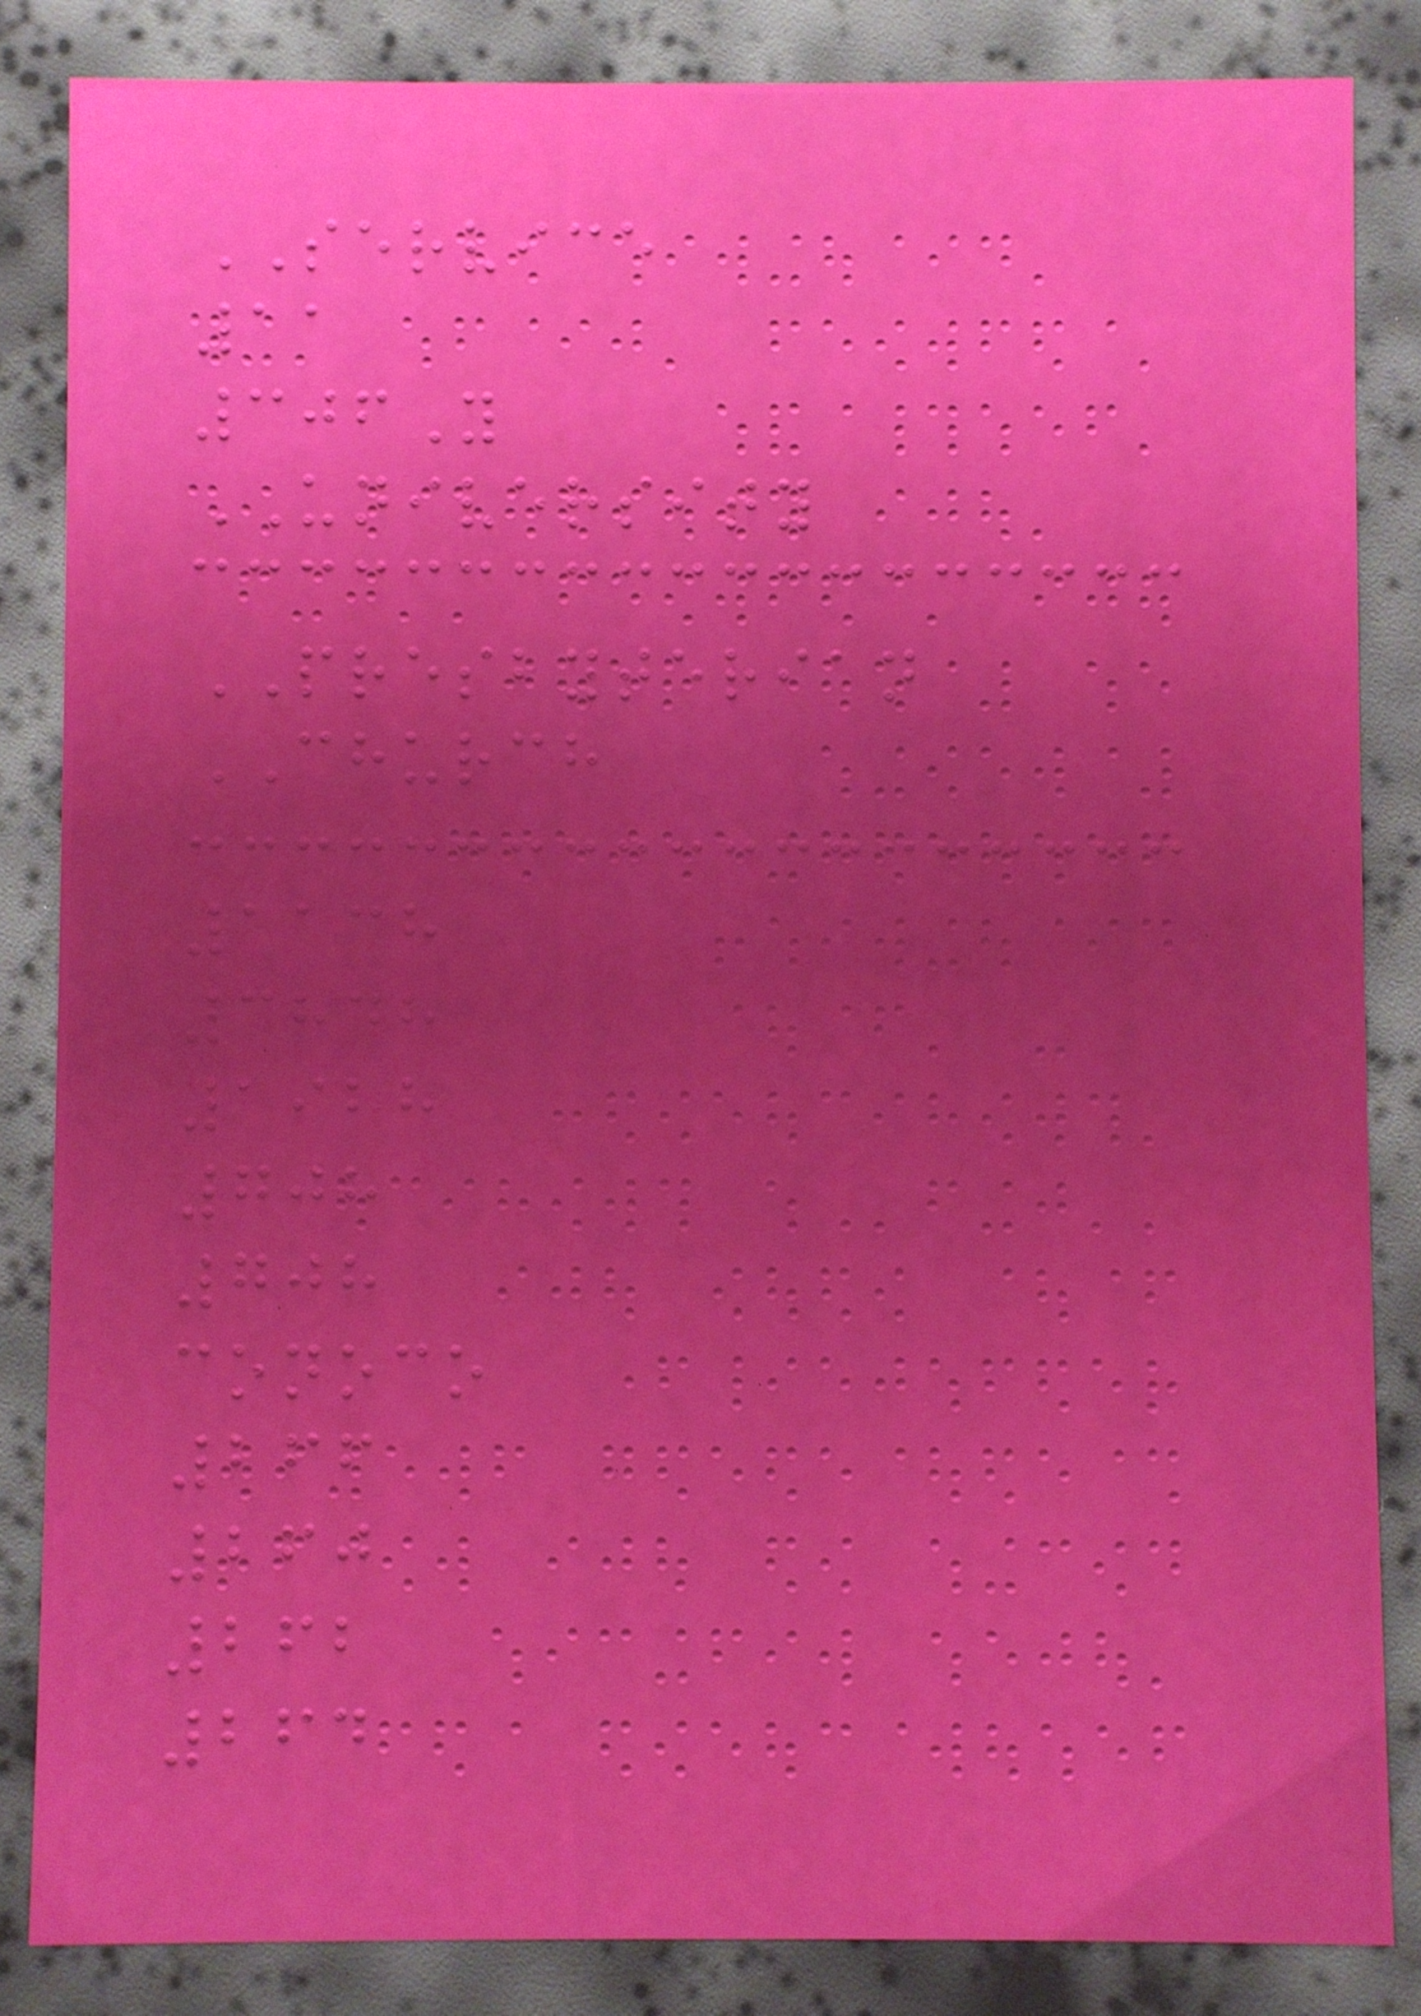SERVICE
11
306Y
UNIVERSITY
PRESBYTERIAN
CHURCH
1138
3848
1928
708
708
conoco
266
260
262
264
